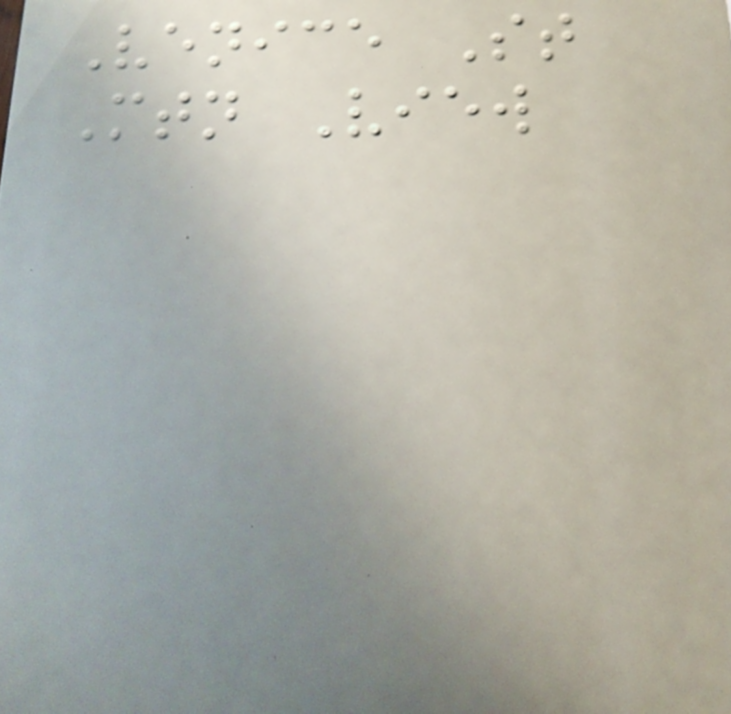Venice St
Mtn View
